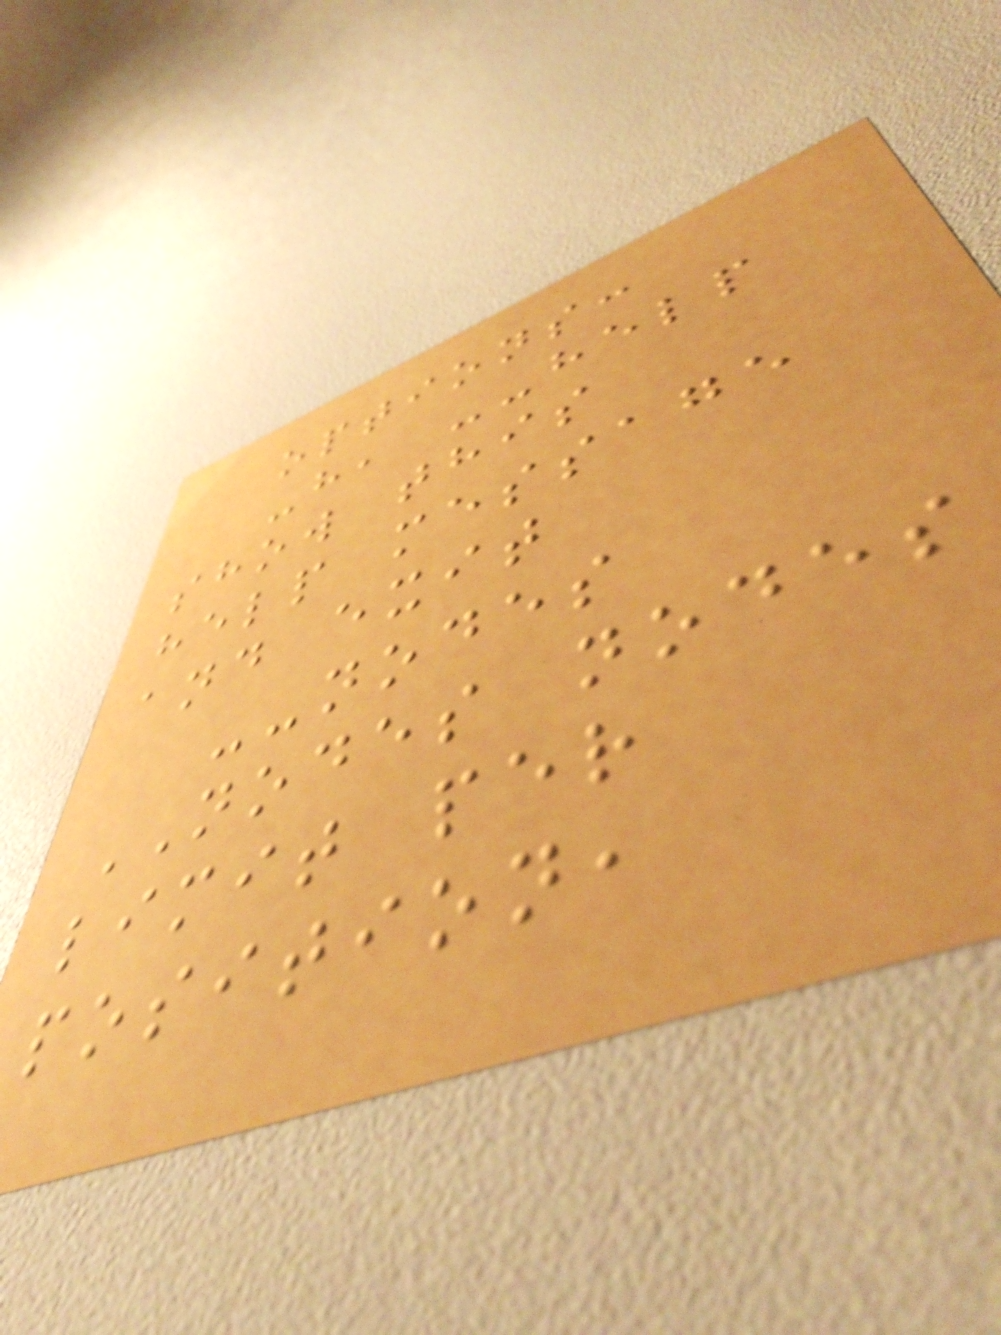options:
-h, --help
show this
help message
and exit
--nodes
NODES nodes
limit per
position,
